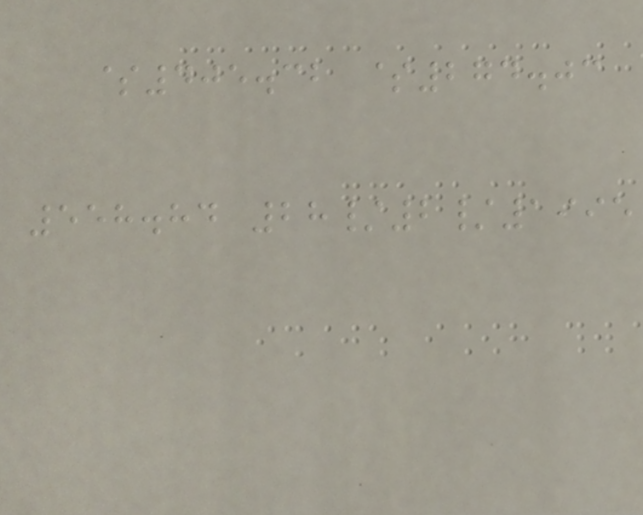$405.32 $274.03
558.84 28/2/1995
